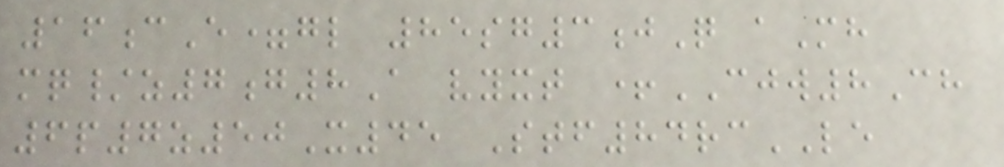16cE=gl 85sg3jQ aMh
mq/z7g8A vyxt +CJW8Ch
6p7z50X45 Stf84rcLE
